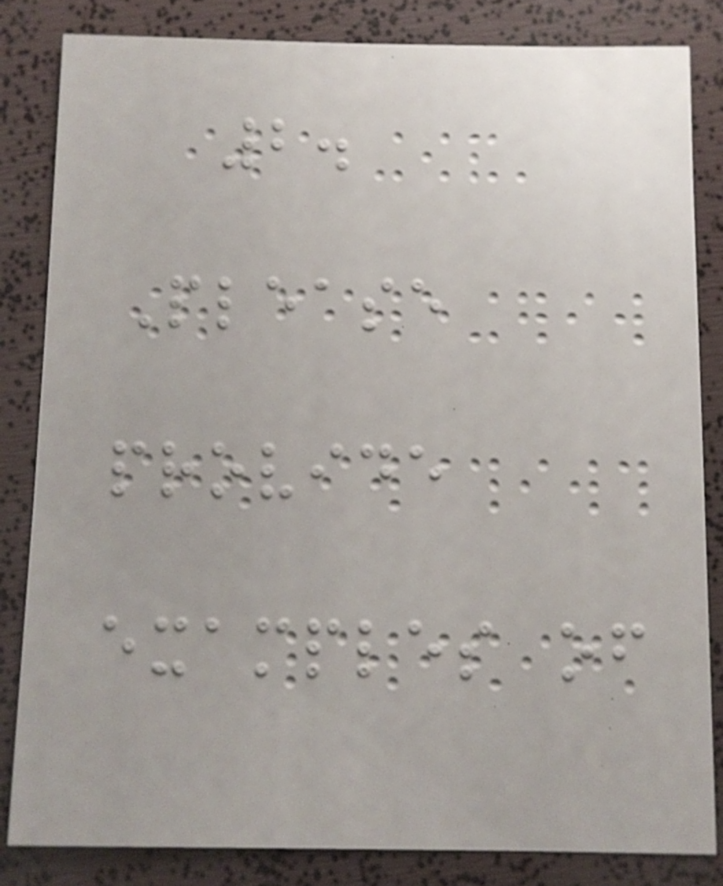2.
Please
provide
examples of
